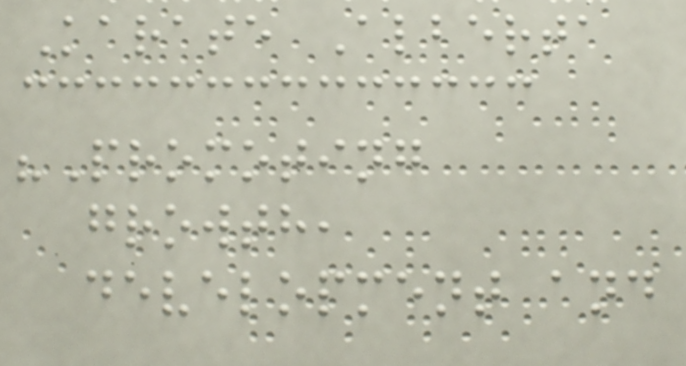Karate Alberta
"Promoting
growth,
development and
